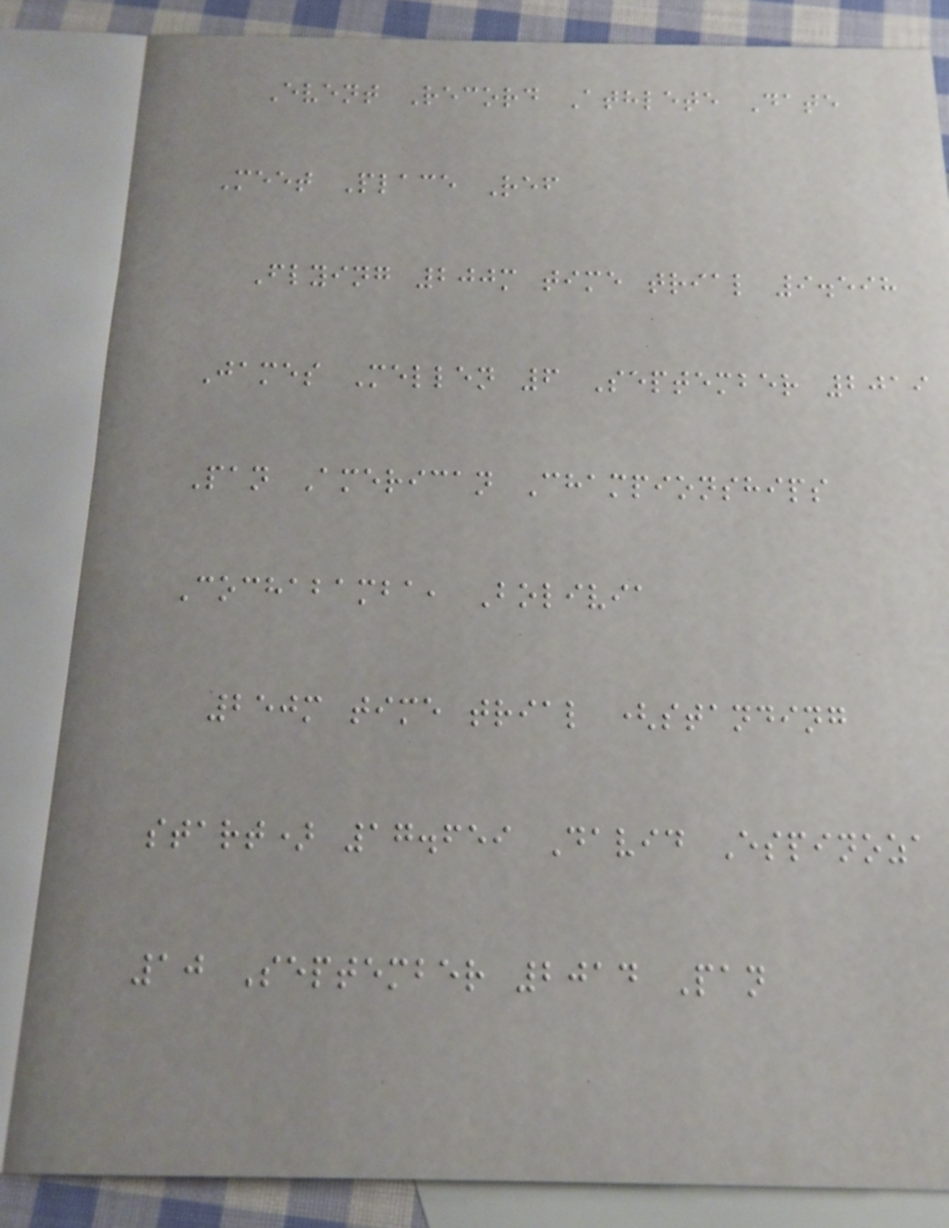Event Record Athlete Date
Meet Place Ref
Flying 200m time trial 9.598
James Mellen 6 September 2019
Pan American Championships
Cochabamba, Bolivia
250m time trial (standing
start) 17.659 David Espinoza
10 September 2014 Pan
